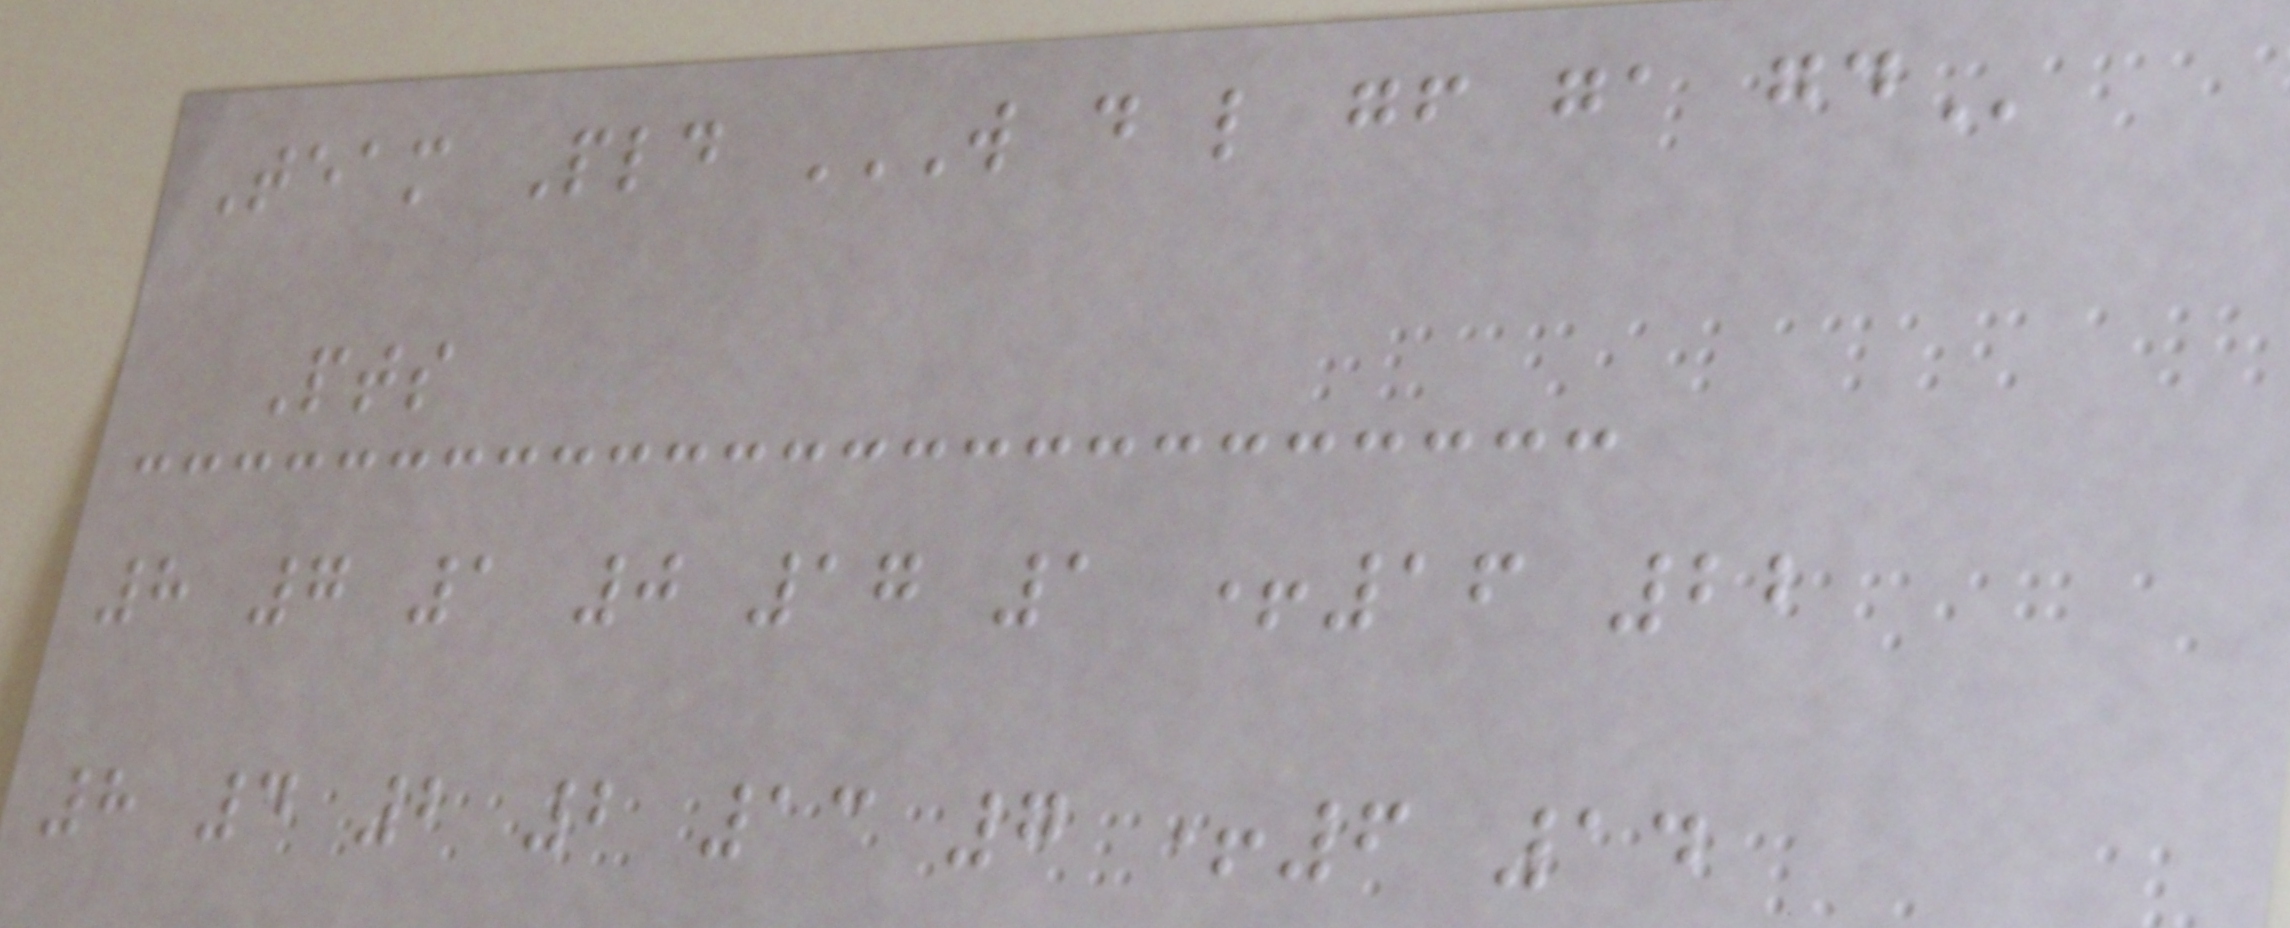Team Pld W D L GF GA GD
Pts
8 7 1 0 17 1 +16 22
8 4 2 2 13 7 +6 14
